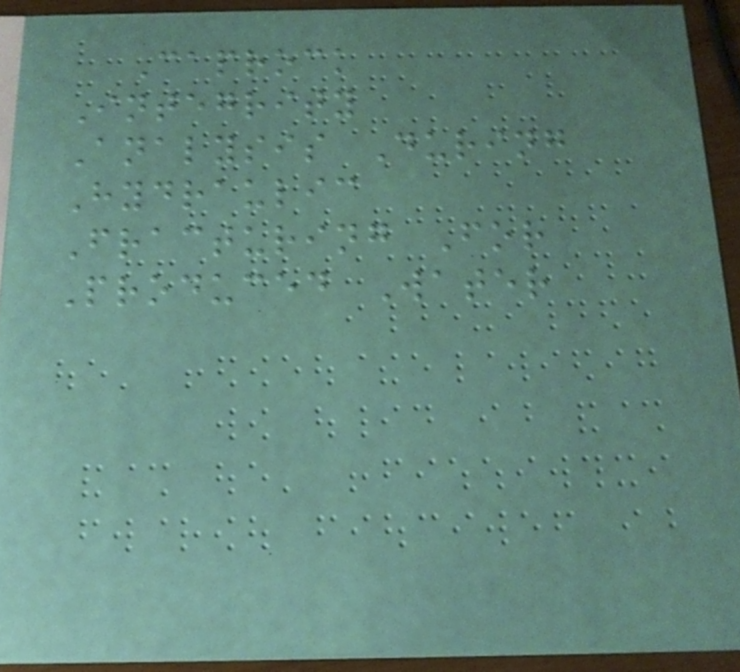Caprock
Integrity
Analysis During
Hydraulic
Fracturing For
Produced Water
